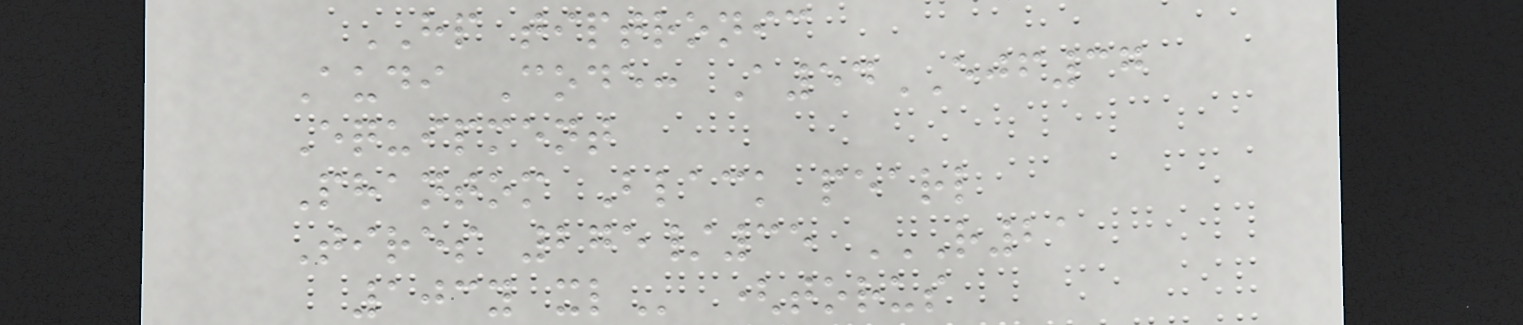HP tiptronic
Audi Code: A54EJF37
Equipment
Phantom Black pearl
Tires 275/35 R21
103Y XL (torus
